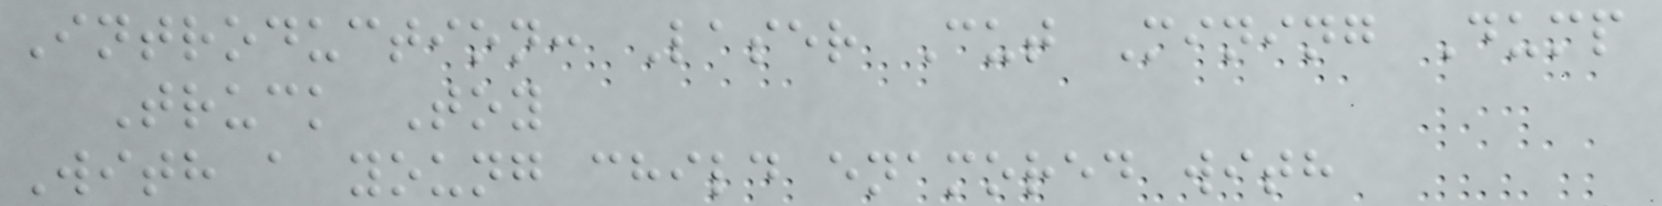Introduction: Laser Cut Mining Dump
Truck Toy
With a young child enamored with
